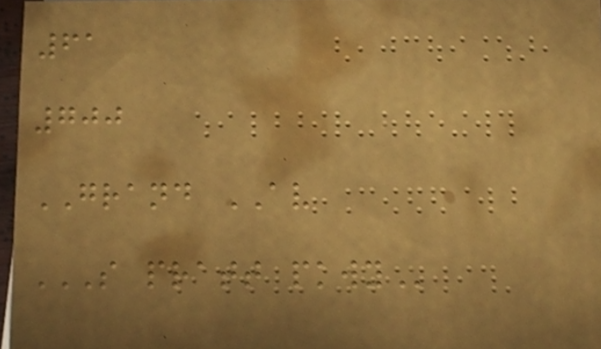61
700
GRAND AV
S PRATT PKWY
